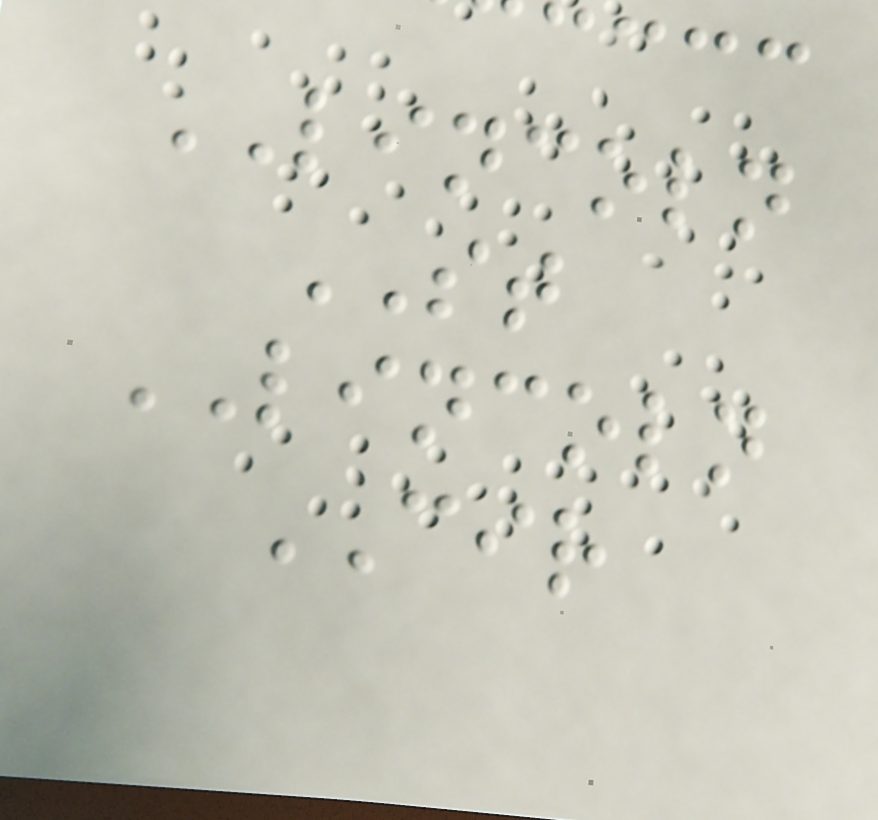LINCOLN
ST
LINCOLN
CIR
